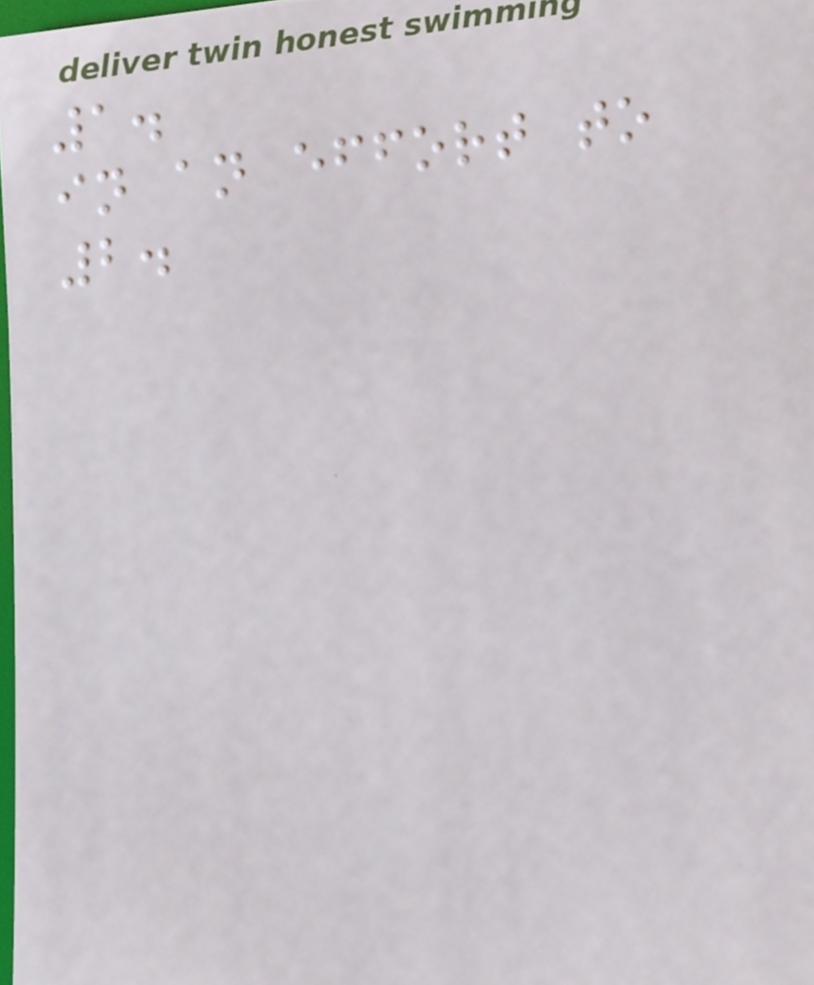1.
in an effort to
2.
